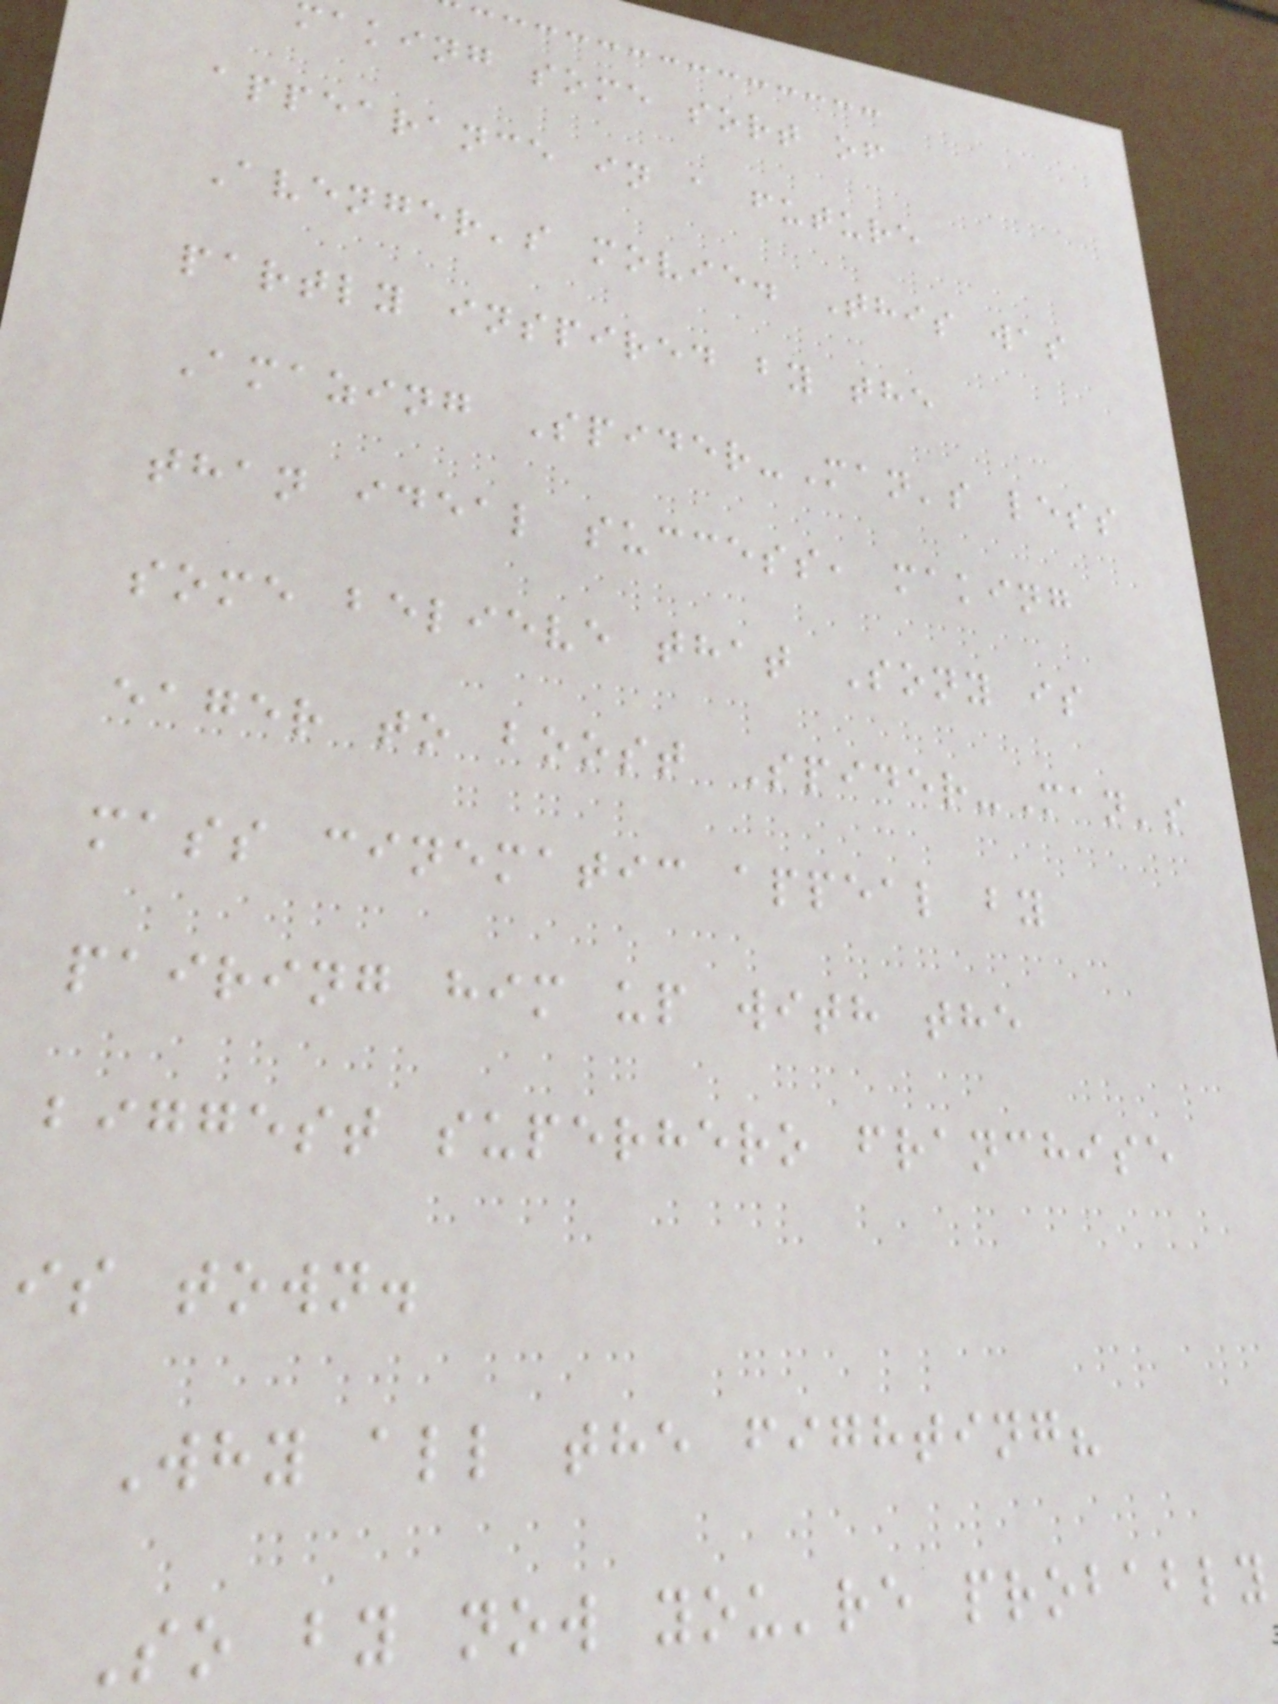making some sort of
appearance in a future
Avenger's movie. This was
partly inspired by the
Amazing Spider-Man's less
than ideal success, making
some believe that Sony is
eager to boost Spider-Man's
mass cinematic appeal by
pairing him up with the
biggest superhero franchise
is town.
Why all the fighting?
So by now you're probably
